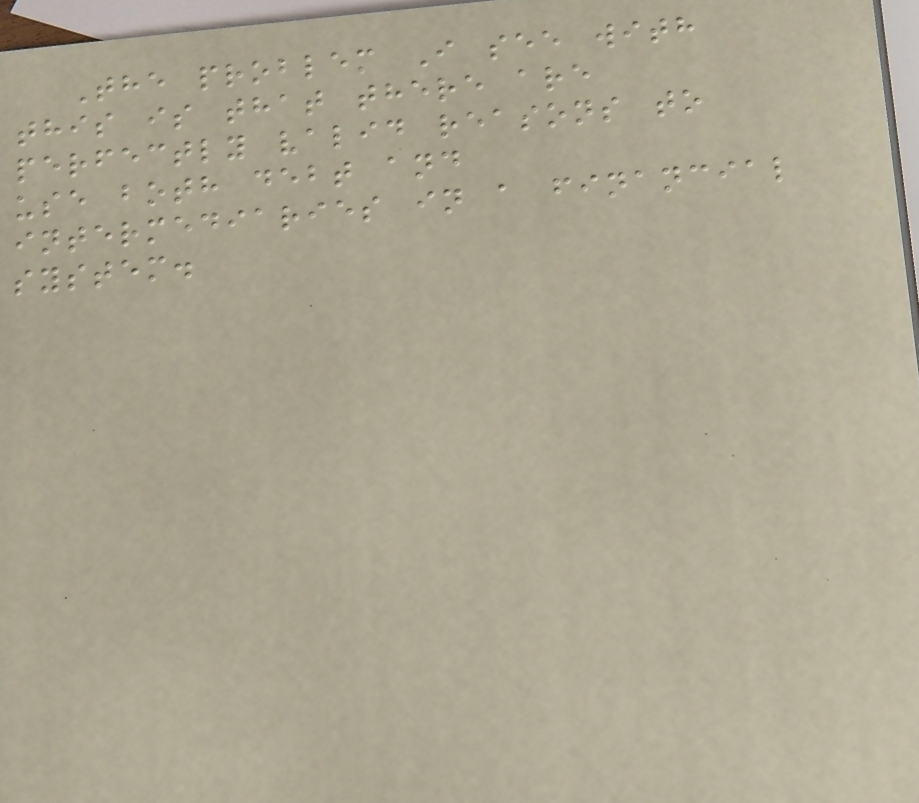The problem I see with
this is that there are
perfectly valid reasons to
use both debt and
intermediaries in a financial
system.
